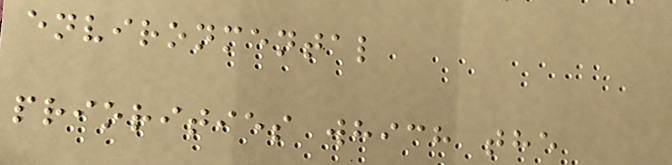environmental
priorities which the
